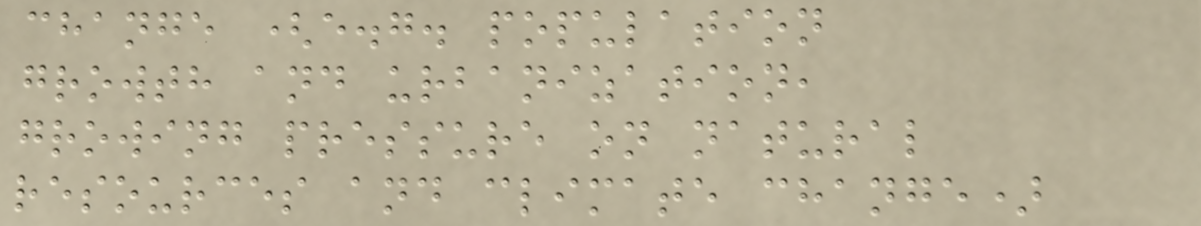change (e.g. population
growth and urbanization,
growing pressure on natural
resources and climate change)
